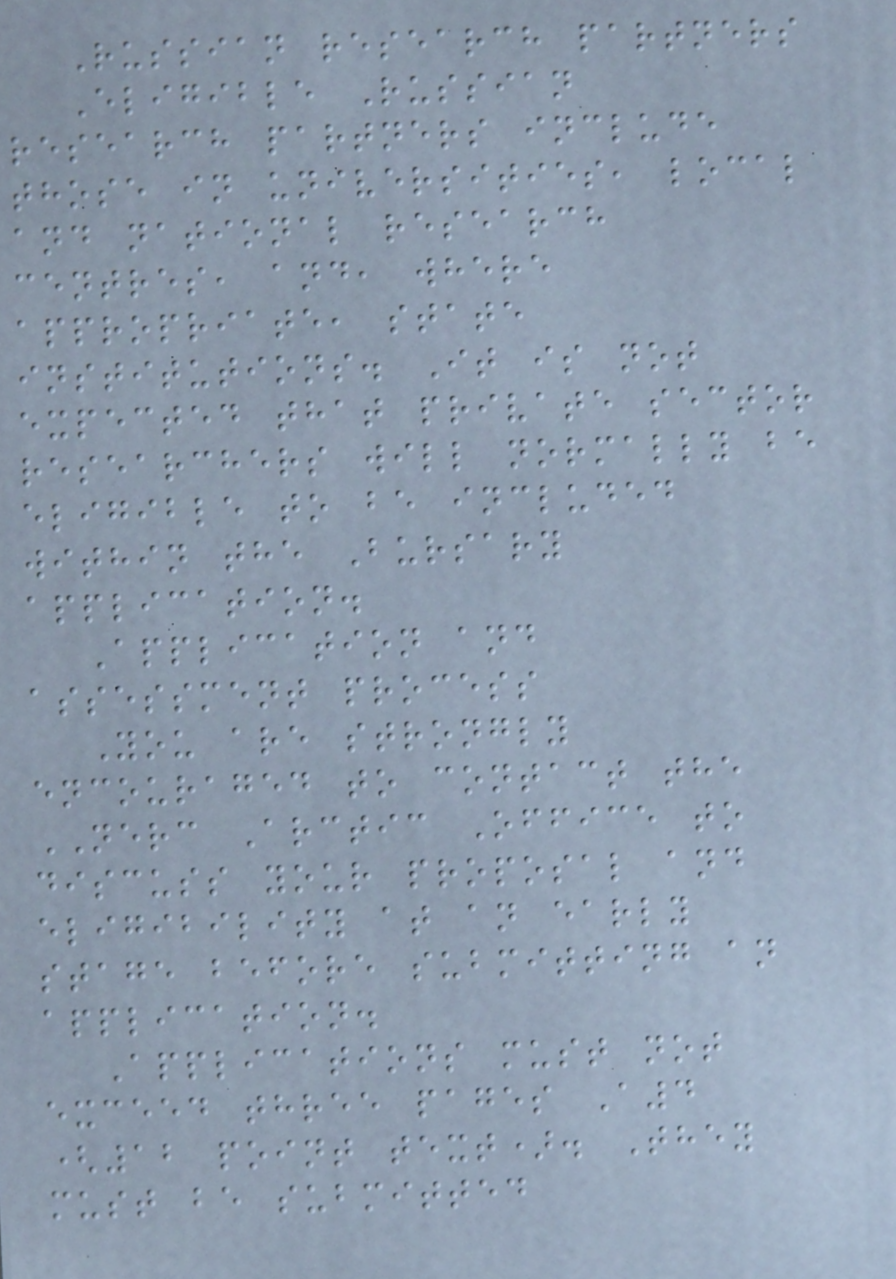Russian research partners
Eligible Russian
research partners include
those in universities, local
and national research
centres, and, where
appropriate, state
institutions. It is not
expected that private sector
researchers will normally be
eligible to be included
within the Bursary
application.
Application and
assessment process
You are strongly
encouraged to contact the
NERC Arctic Office to
discuss your proposal and
eligibility at an early
stage before submitting an
application.
Applications must not
exceed three pages A4
(12 point text). They
must be submitted
